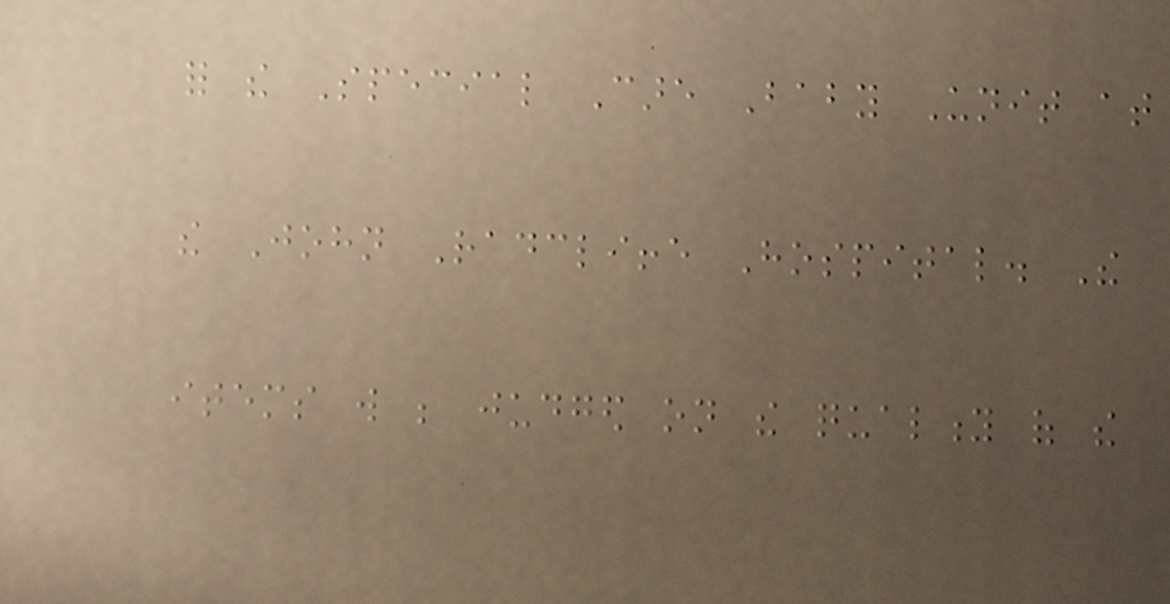for the Special Care Baby Unit at
the John Radcliffe Hospital. The
items will be judged on the quality of the
